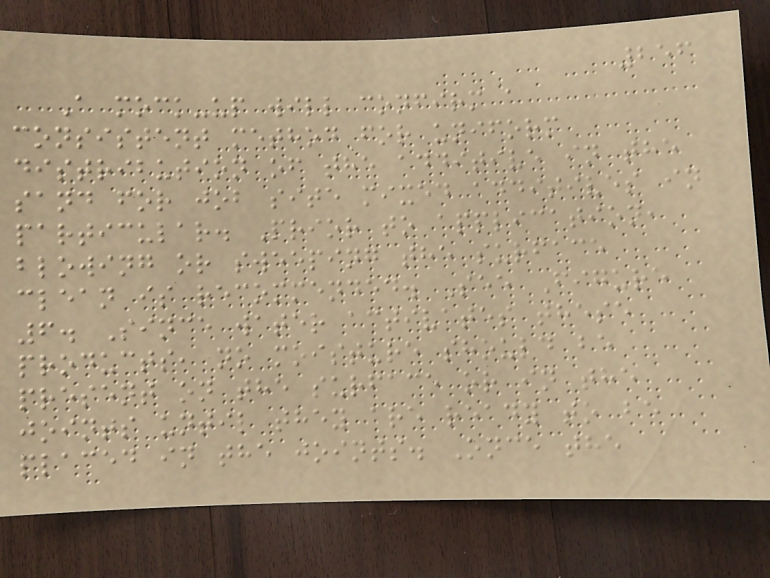256
A mock-up will confirm a
consistent method for uniform
distribution of the additive in the
sand for job site mixed additives in
particular. Prior to application,
blowing or sweeping the surface
clean is recommended. See Figure
6. Since water activates these
products, no moisture should be
present on the surface or in the
joints until they are ready to be
placed in the joints. Once the
